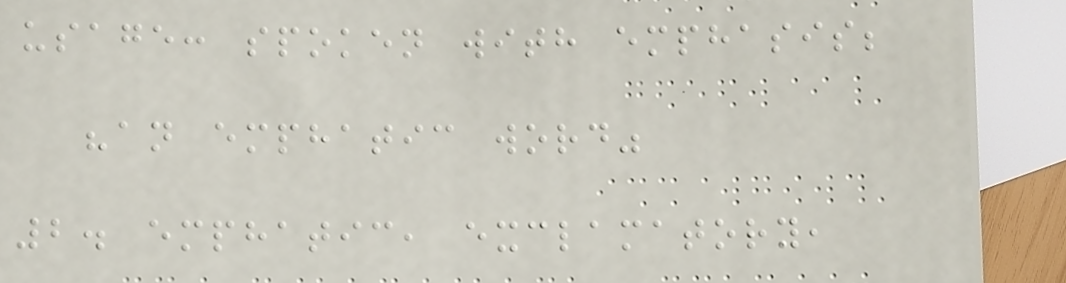usage: spoken with emphasis;
"an emphatic word"
2. emphatic, exclamatory,
